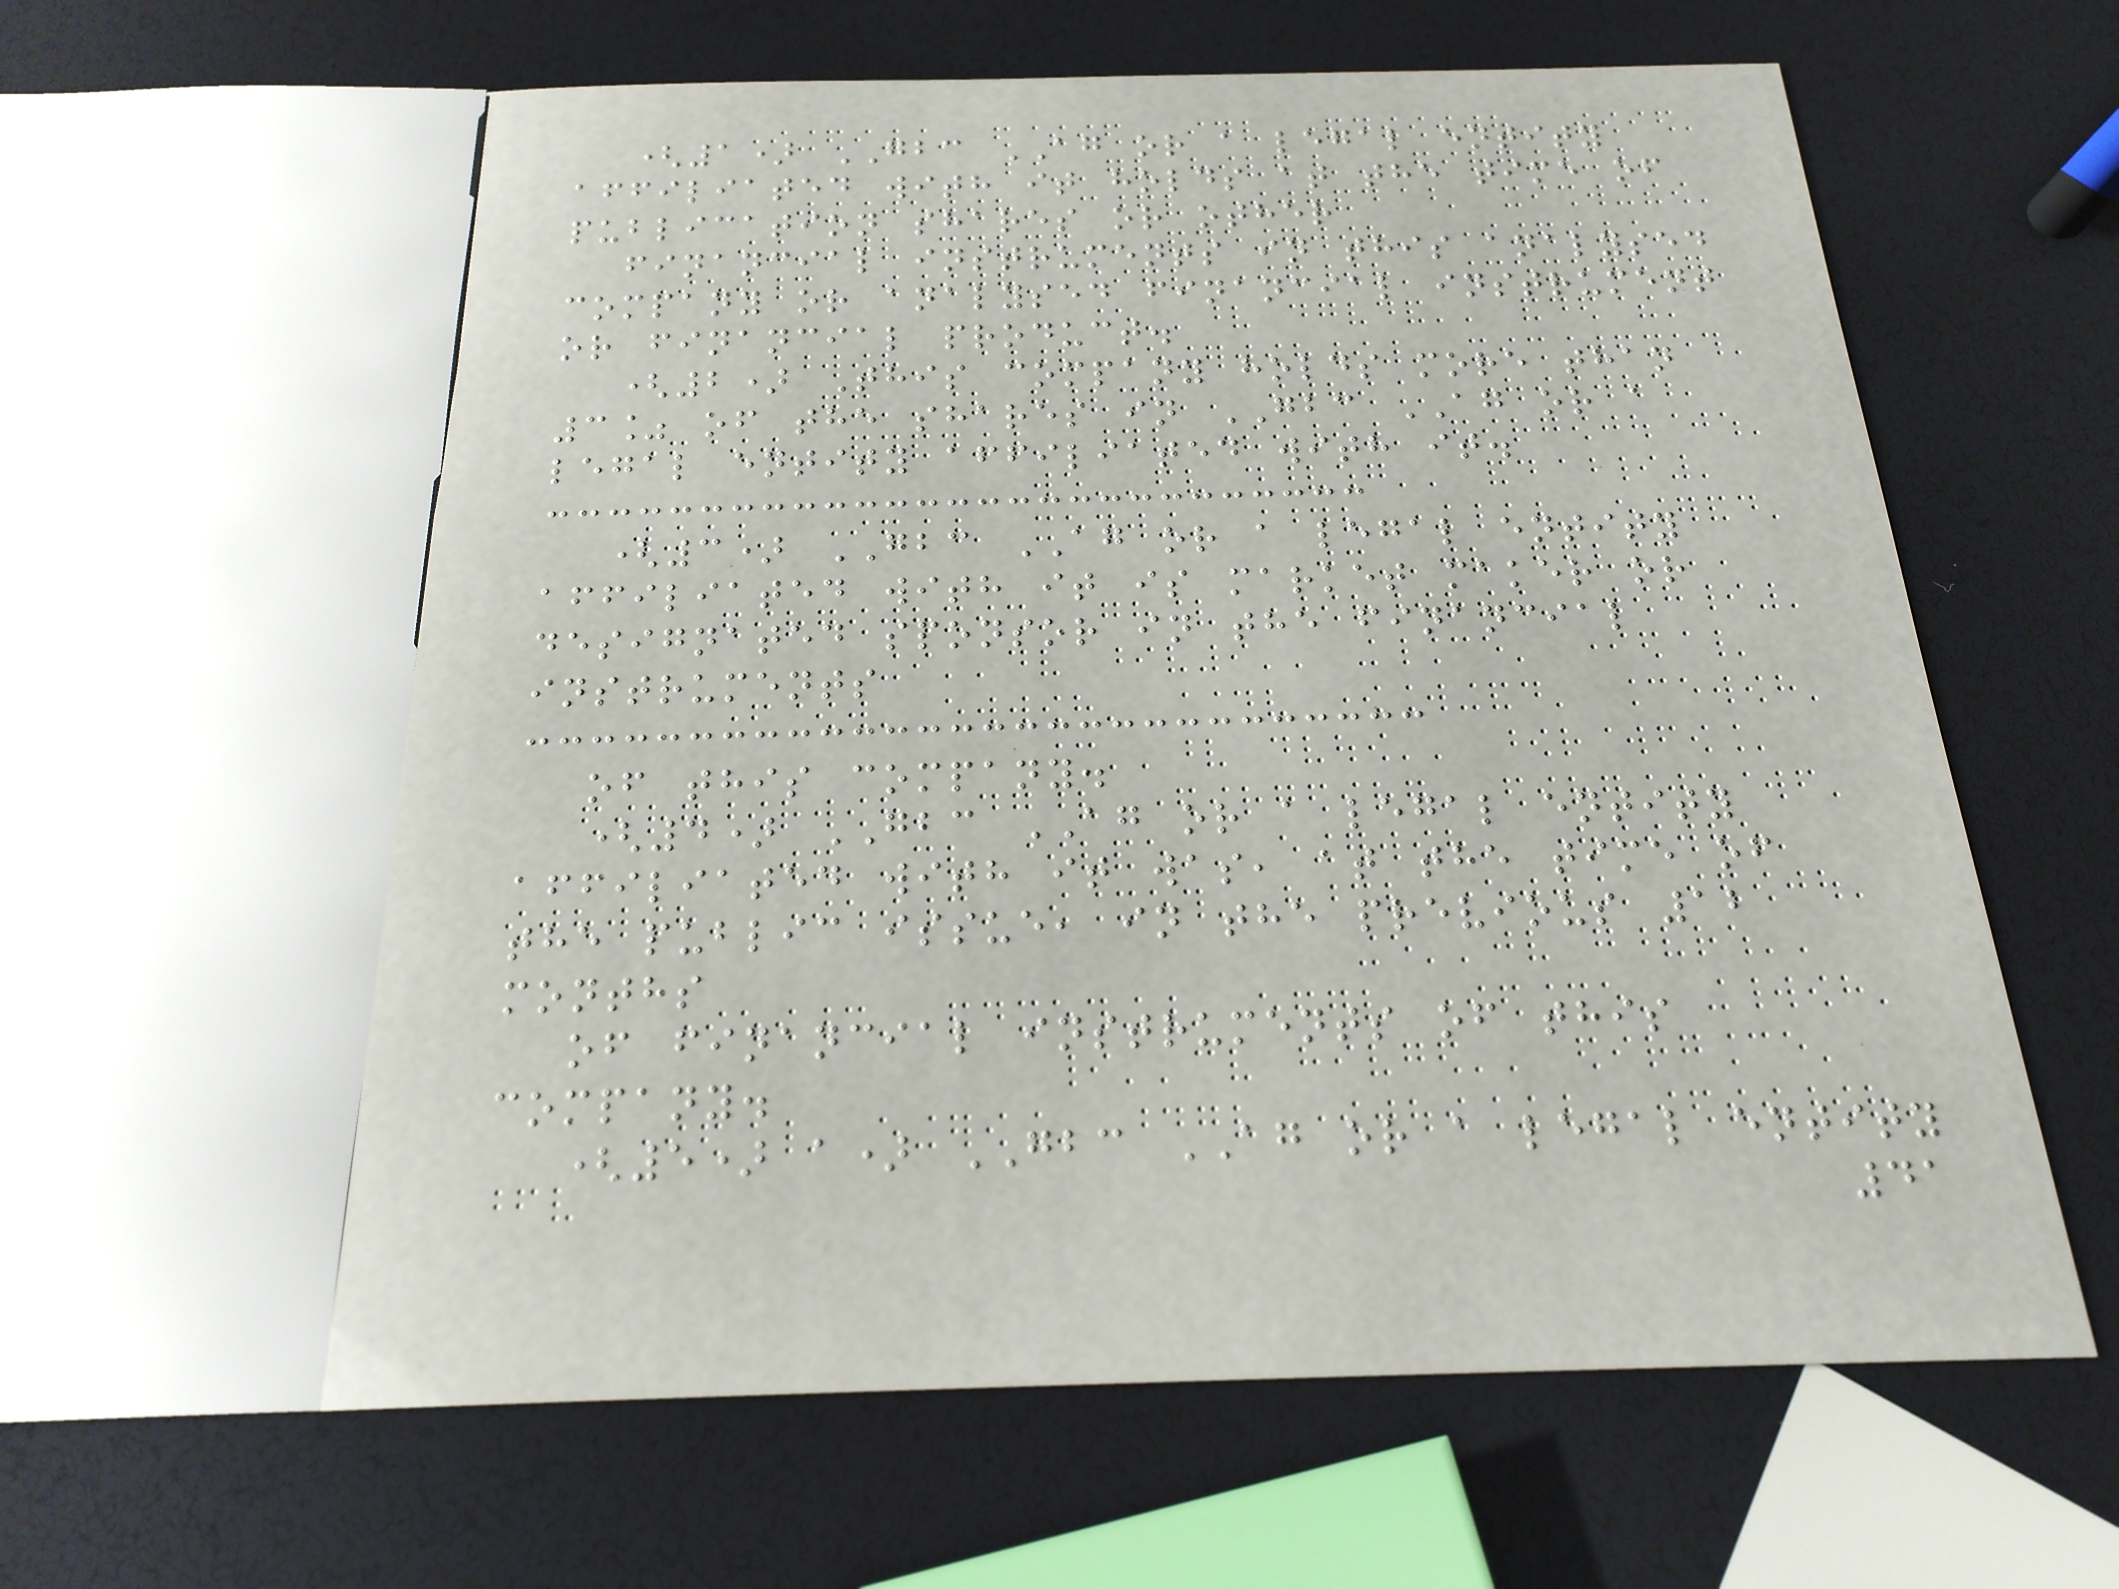(1) GBC AG or a legal entity
affiliated with it holds at the time of
publication shares or other
financial instruments in this analysed
company or analysed financial instrument
or financial product.
(2) This company holds more than
3% of the shares in GBC AG or a
legal entity affiliated with it.
(3) GBC AG or a legal entity
affiliated with it is market maker or
designated sponsor in the financial
instruments
of this company.
(4) GBC AG or a legal entity
affiliated with it was, at the time of
the public issue, in the previous 12
months
of financial instruments of this
company.
(5) a) GBC AG or a legal entity
41
